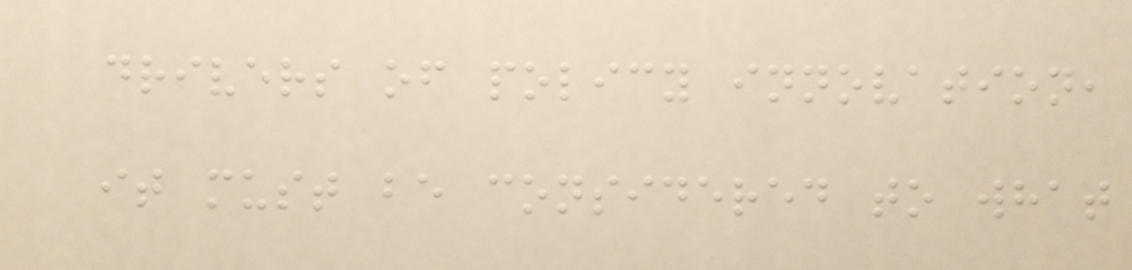drivers of policy innovation,
it must be considered to what
